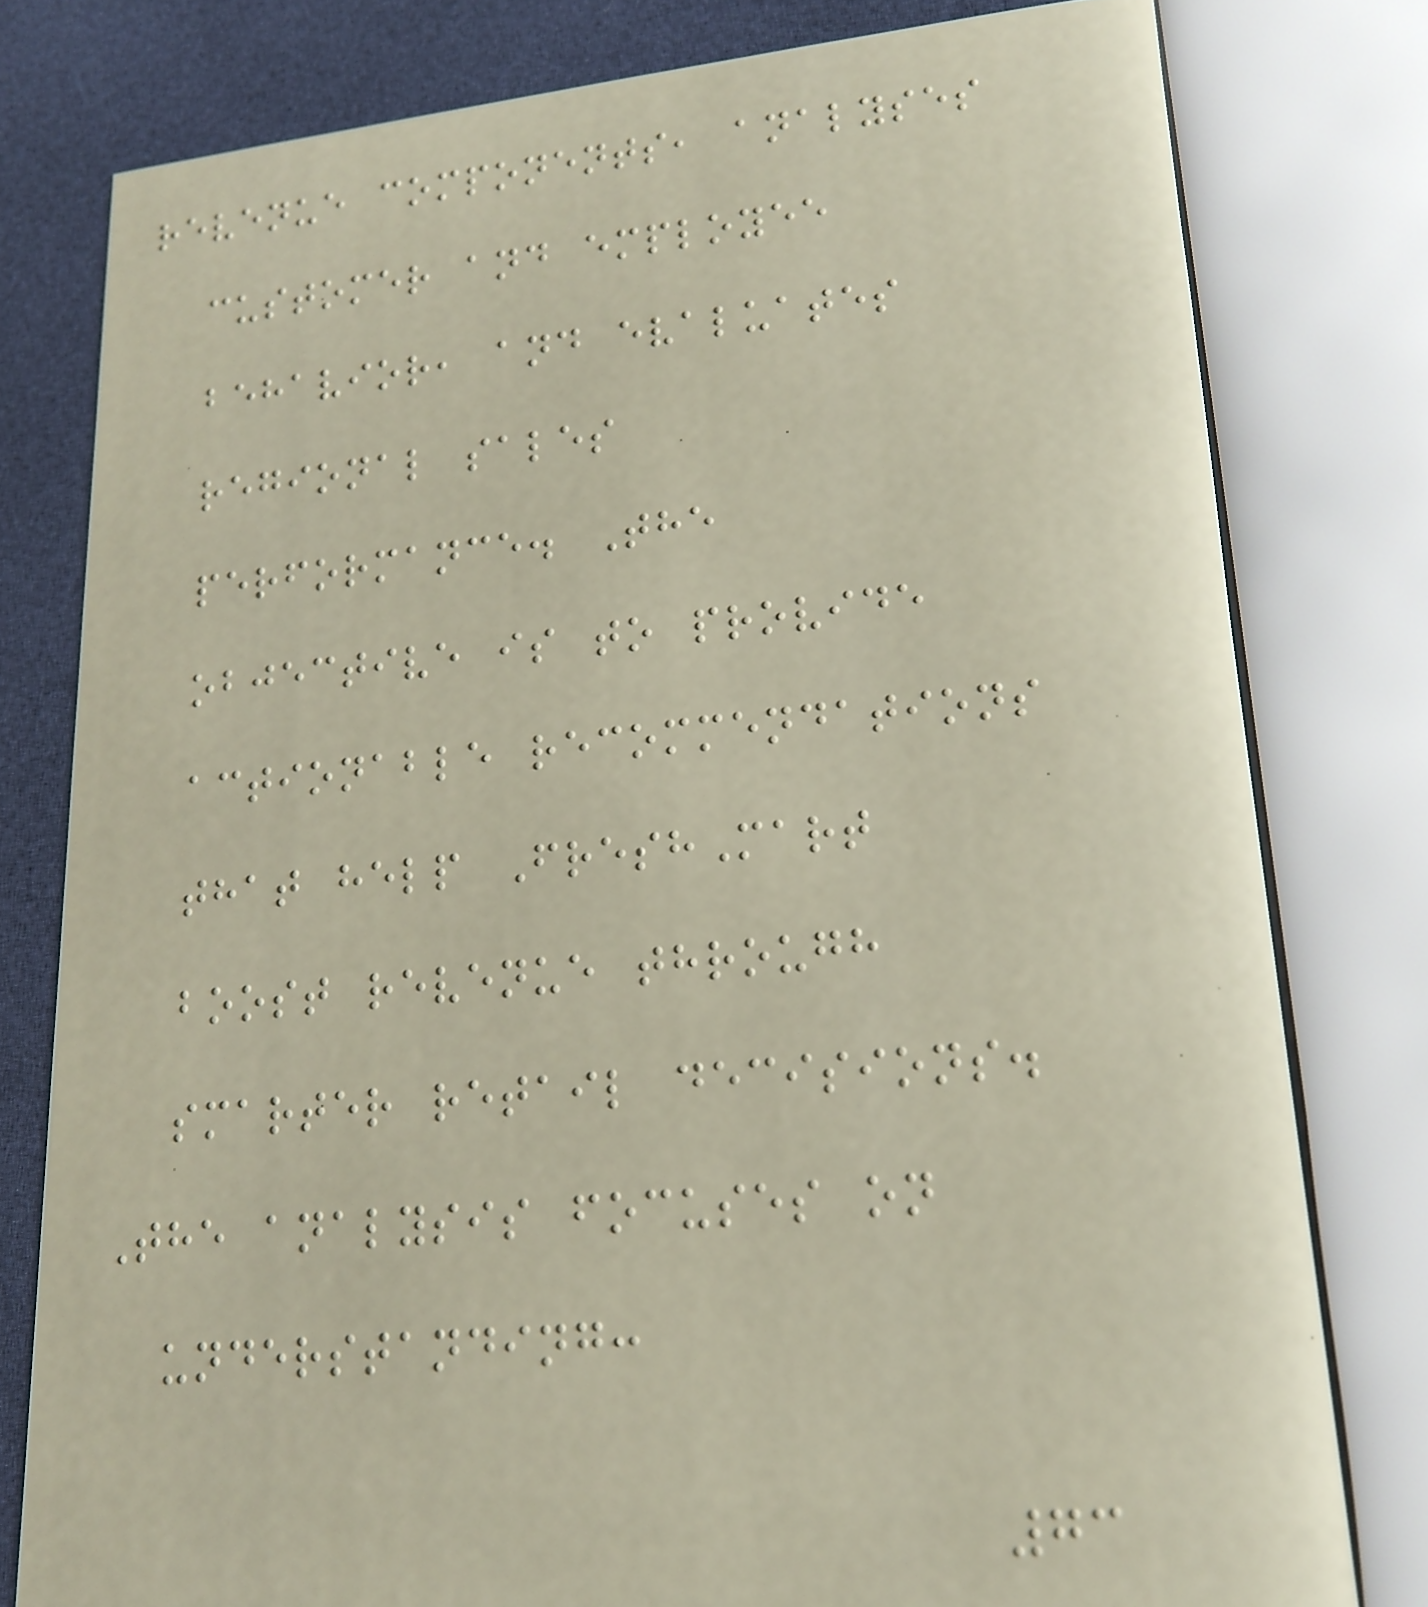revenue components, analyses
customer and employee
behavior, and evaluates
regional sales
performance. The
objective is to provide
actionable recommendations
that help FreshMart
boost revenue through
smarter retail decisions.
The analysis focuses on
understanding:
73
